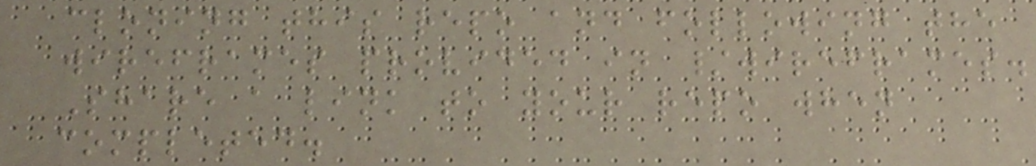cloning this repo and following the
wireframes provided in /wireframes.
Share a link to your repo when
completed.
